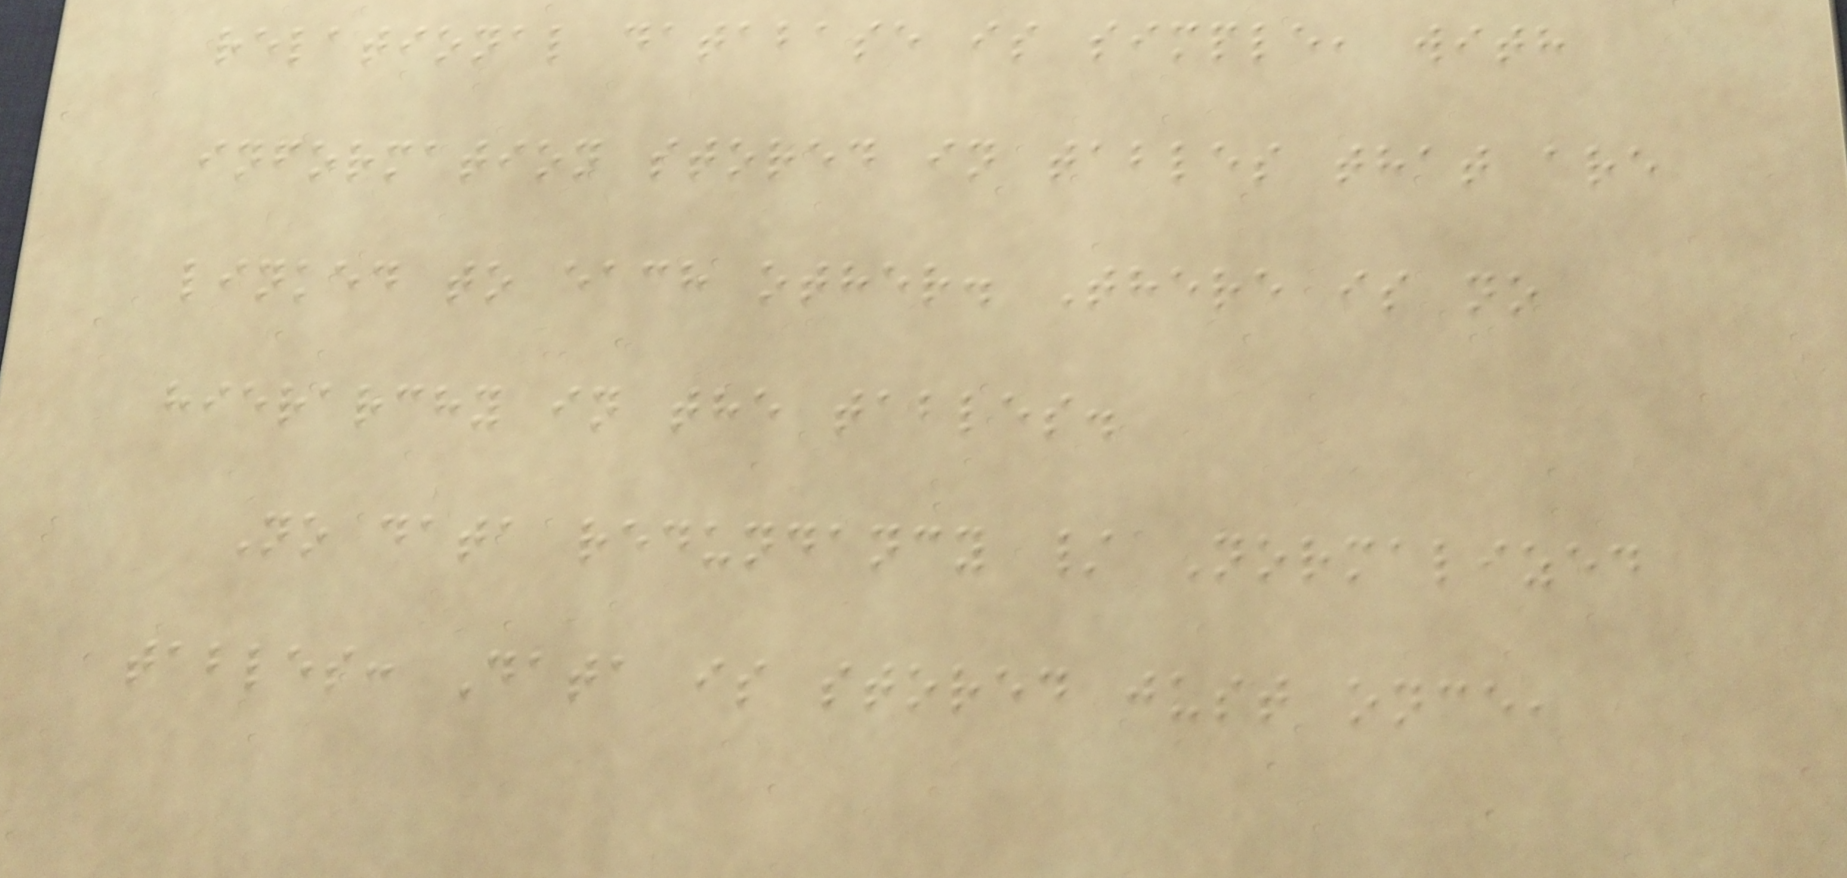relational database is simple, with
information stored in tables that are
linked to each other. There is no
hierarchy in the tables.
No data redundancy / Normalized
tables: Data is stored just once,
